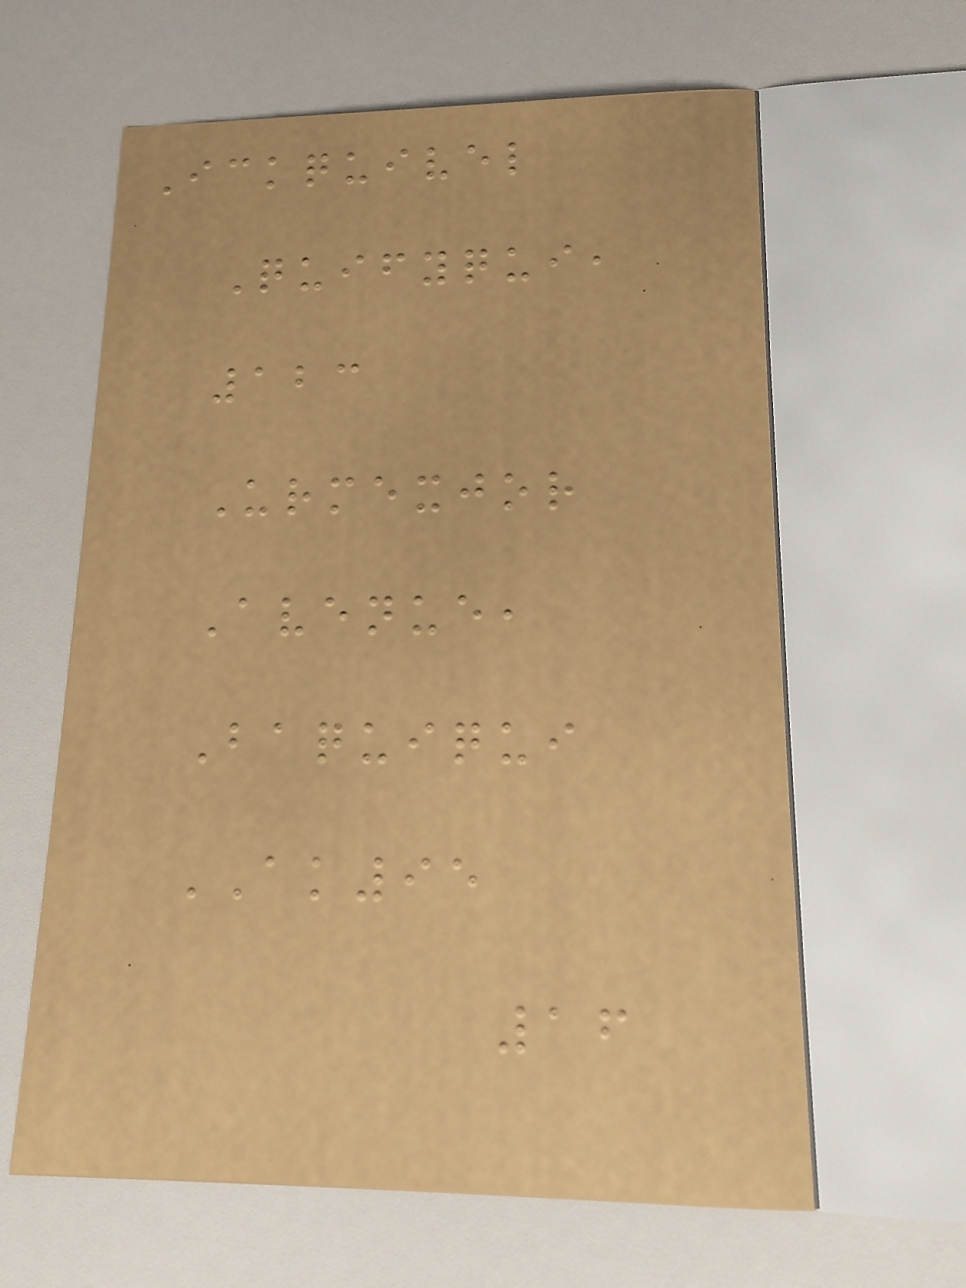Ickquivel
Quifyqui,
123
Urmexjor
Avenue,
Baquiqui
AK95
16
